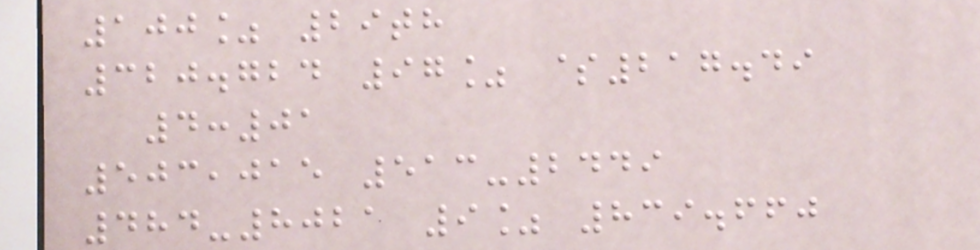100% 29th
320.724 97% $217.49
4:01
503,015 513-2449
484-8021 9% 839.660
